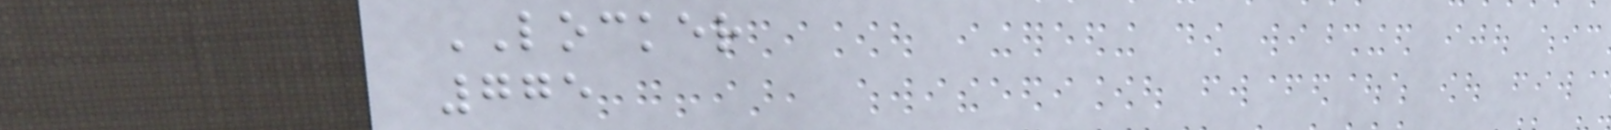LOCKER
775
